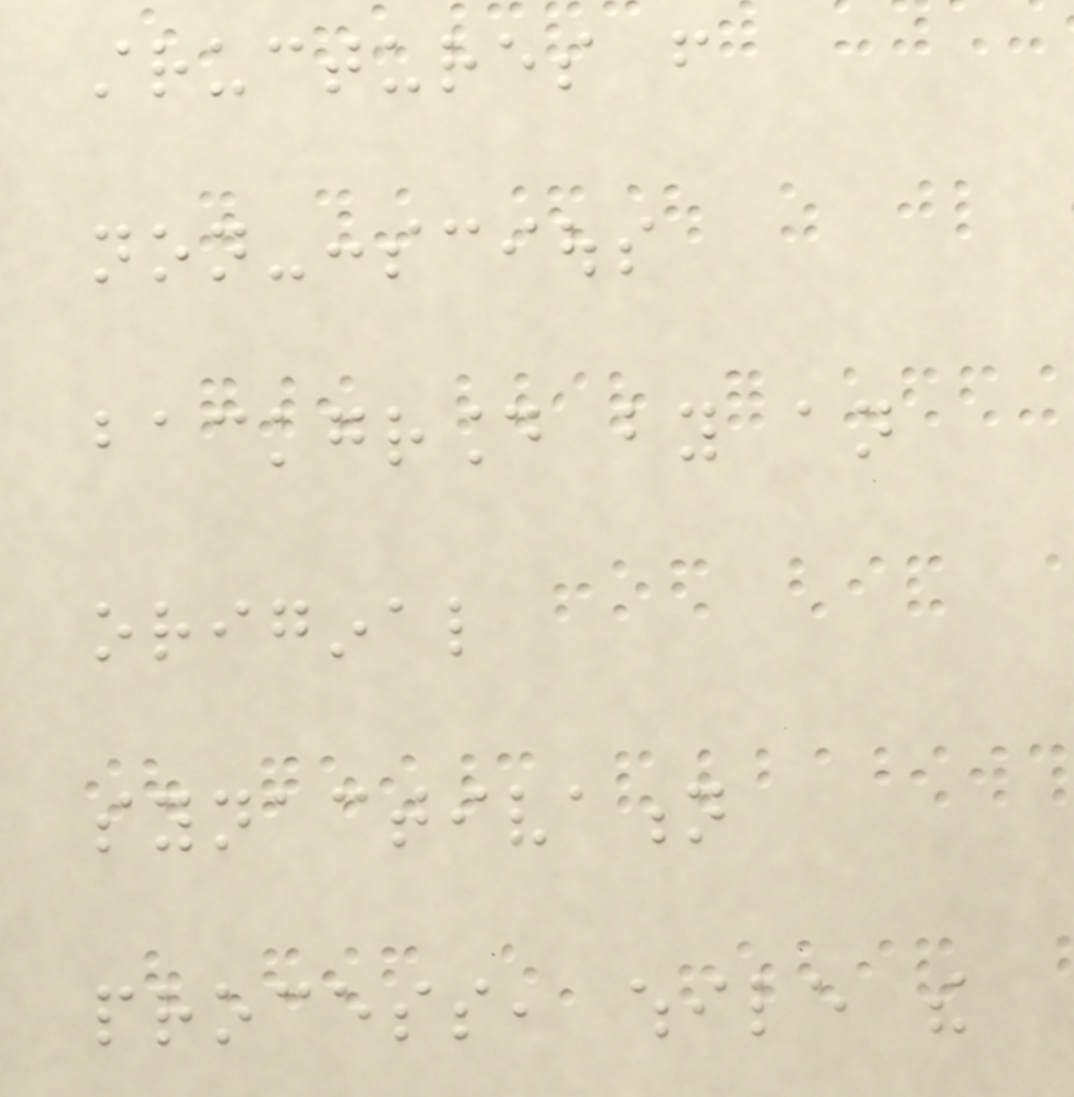structures from
non-conscious
background by an
original
synactivation
process, while the
